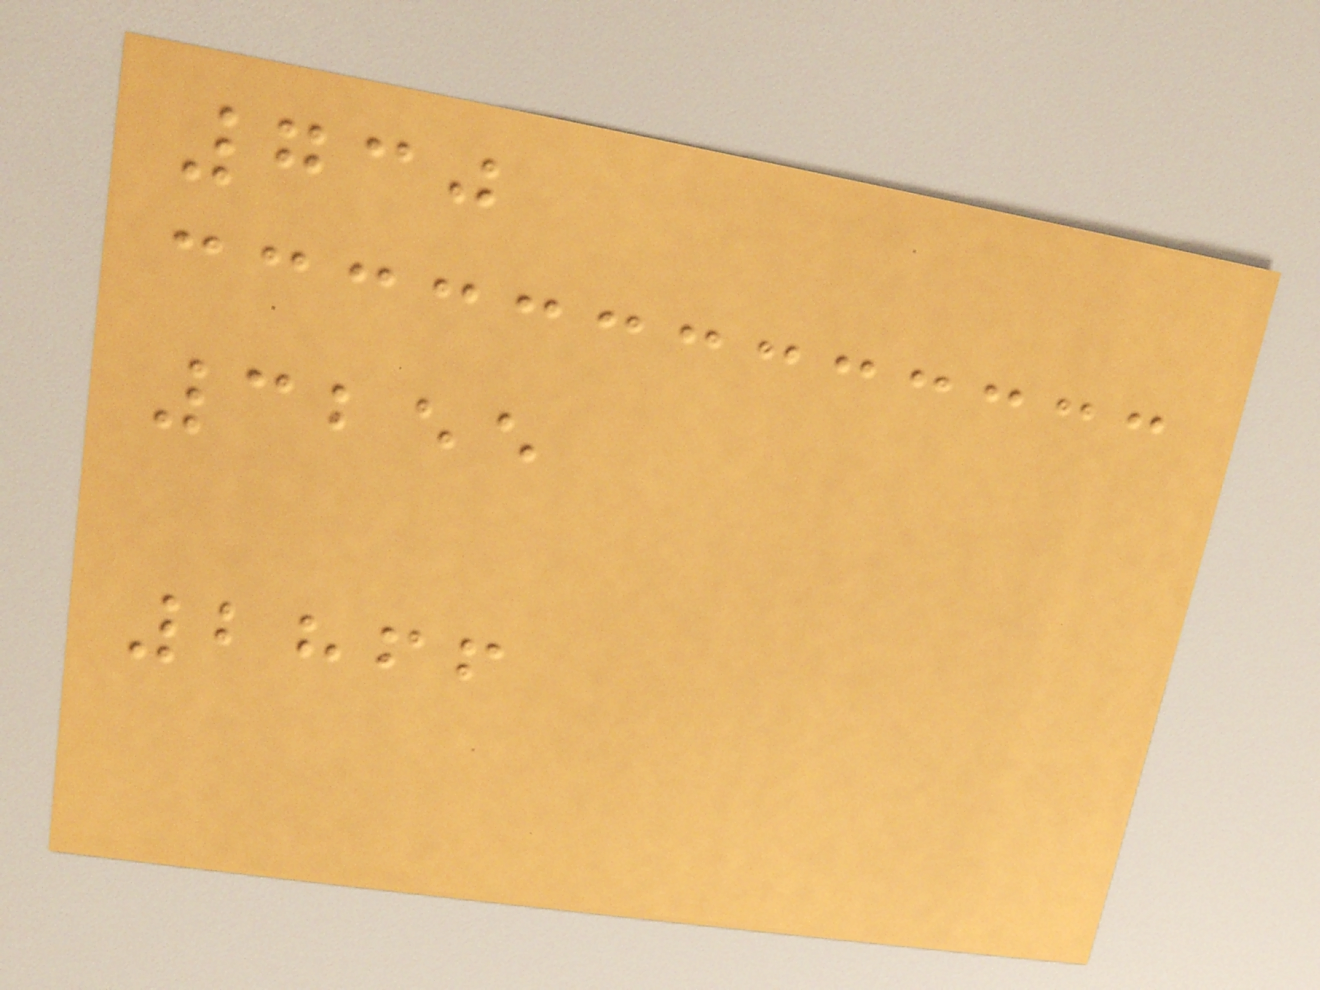730
3255
2866
